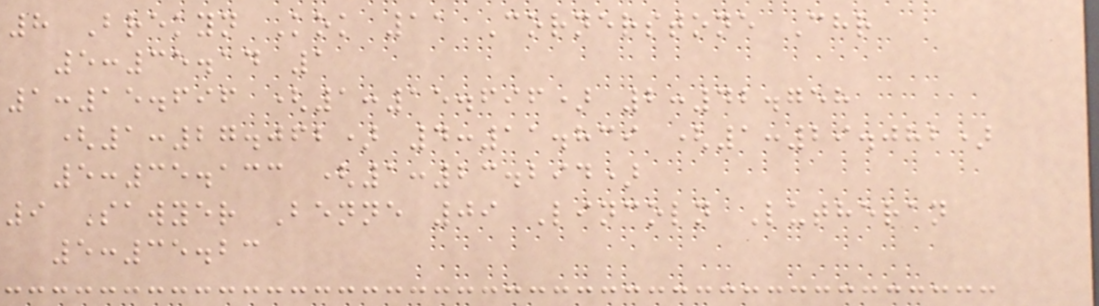8 Brekyn Kok 11 Cornerstone Chr
5:35.14 1
1:15.696 (1:15.696) 2:42.758
(1:27.062) 4:11.839 (1:29.082)
5:35.133 (1:23.294)
9 Sawyer Benne 09 Lincoln Lutheran
5:35.23
